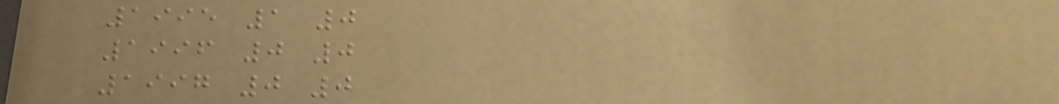1995 1 0
1996 0 0
1997 0 0
